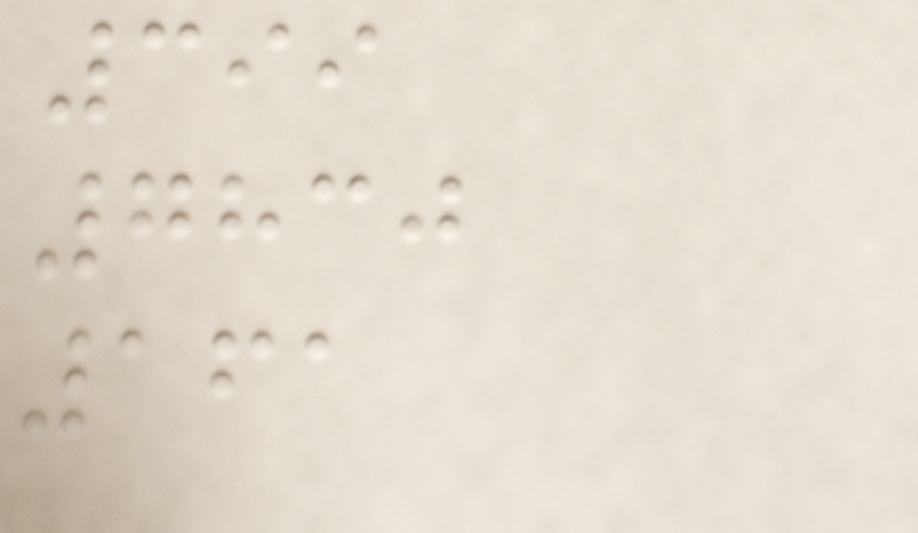399
7830
161
